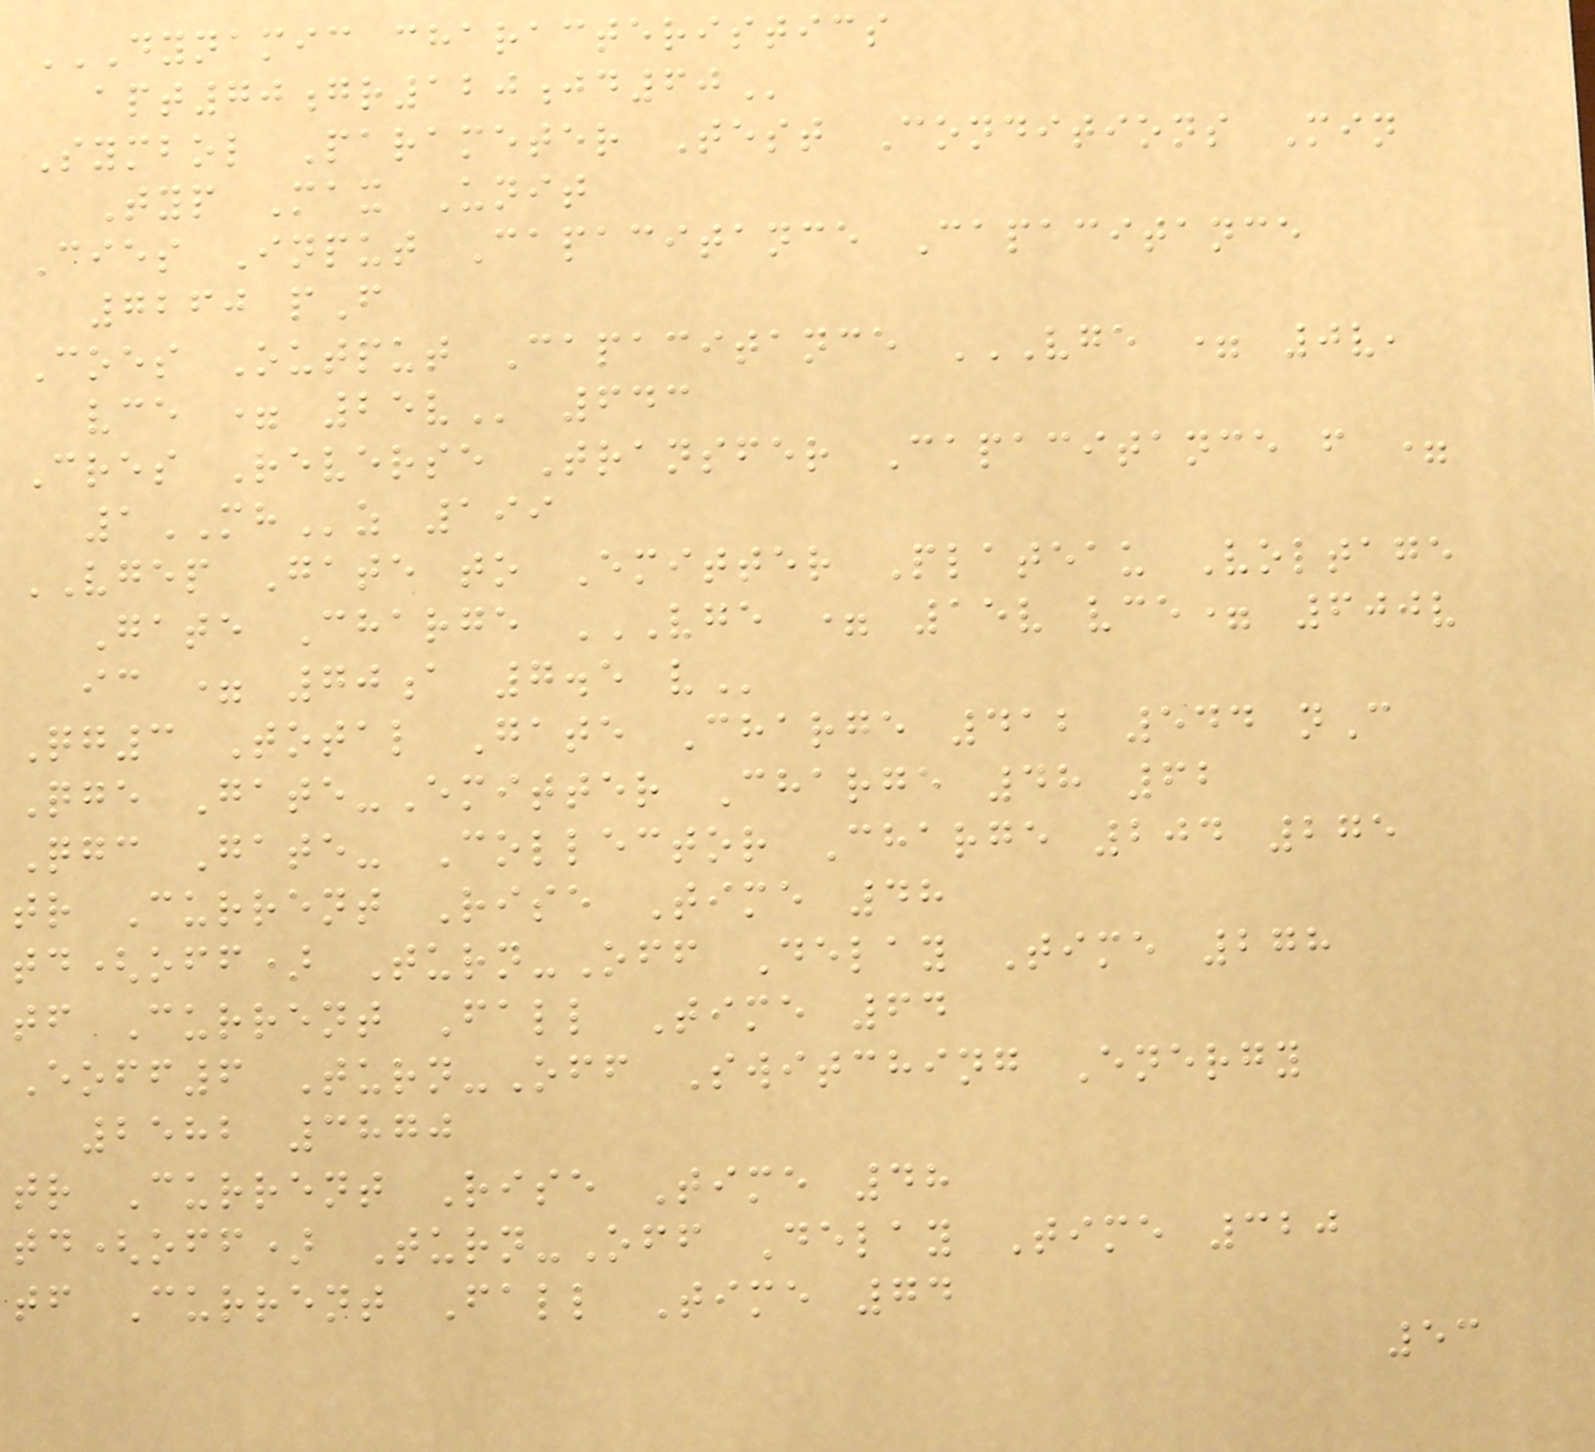DYNAMIC CHARACTERISTICS
APT70GR120JD60
Symbol Parameter Test Conditions Min
Typ Max Unit
Cies Input Capacitance Capacitance
7260 pF
Coes Output Capacitance VGE = 0V,
VCE = 25V 643
Cres Reverse Transfer Capacitance f =
1MHz 199
VGEP Gate to Emitter Plateau Voltage
Gate Charge VGE = 15V VCE= 600V
IC = 70A 7.5 V
Qg3 Total Gate Charge 412 544 nC
Qge Gate-Emitter Charge 48 62
Qgc Gate- Collector Charge 204 275
tr Current Rise Time 48
td(off) Turn-Off Delay Time 278
tf Current Fall Time 64
Eoff6 Turn-Off Switching Energy
2582 3870
tr Current Rise Time 48
td(off) Turn-Off Delay Time 320
tf Current Fall Time 74
53
